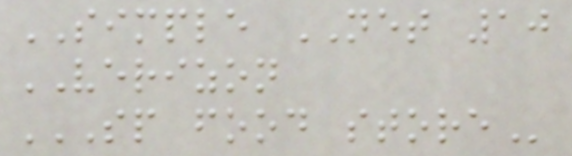SIMPLE NET 10
VERIZON
SP FOOD STORE
